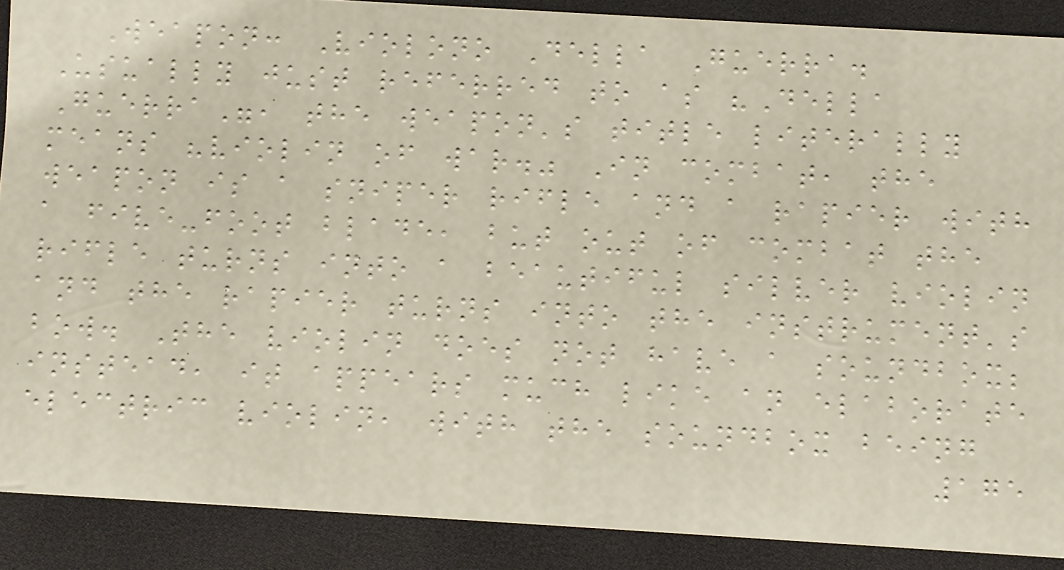Weapon: Violono Della Guerra.
Usually just referred to as "Della
Guerra", the weapon's title literally
means "violin of war." In combat, the
weapon is a sniper rifle and a rapier with
a five-foot blade, but out of combat the
rifle turns into a beautiful silver violin
and the rapier turns into the instrument's
bow. The violin does not have a soundbox;
instead, it appears much like an elaborate
electric violin, with the soundbox being
175
